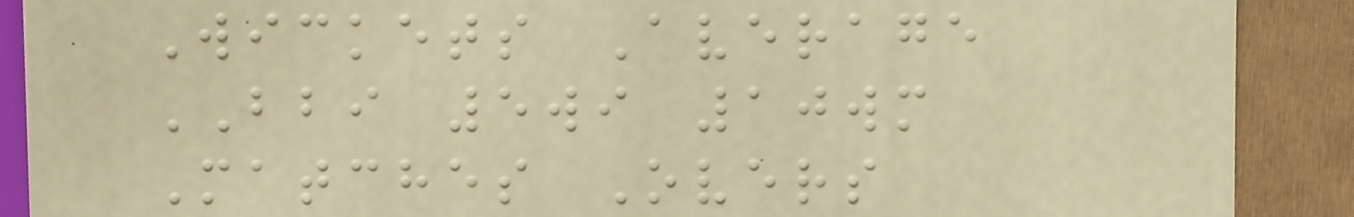Wickets Average
BBI 5wi 10wm
Matches Overs
